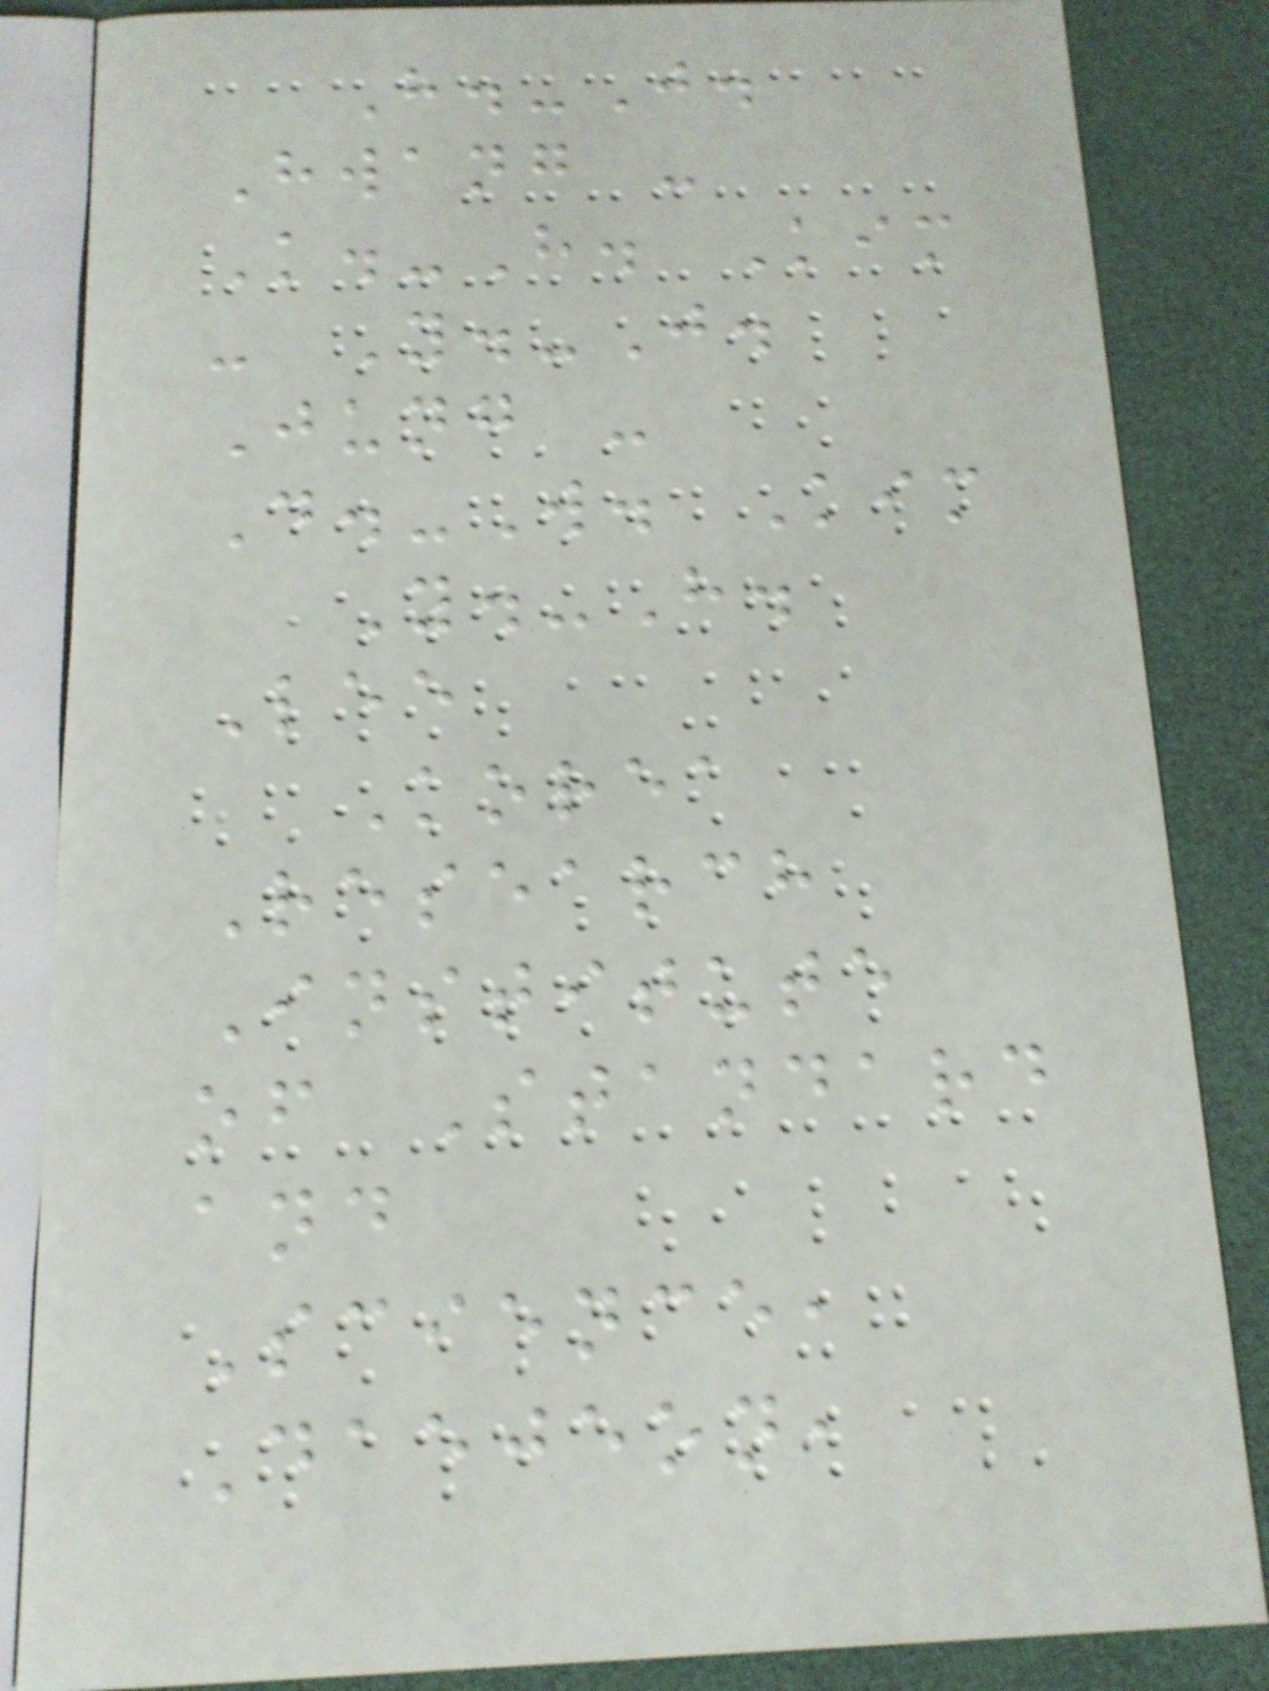H.-J.
Hwang -
K.-H. Kim
- Y.-J.
Jung -
D.-W. Kim
Y.-H.
Lee
Korea
Research
Institute
of Standard
and
Science,
Daejeon,
